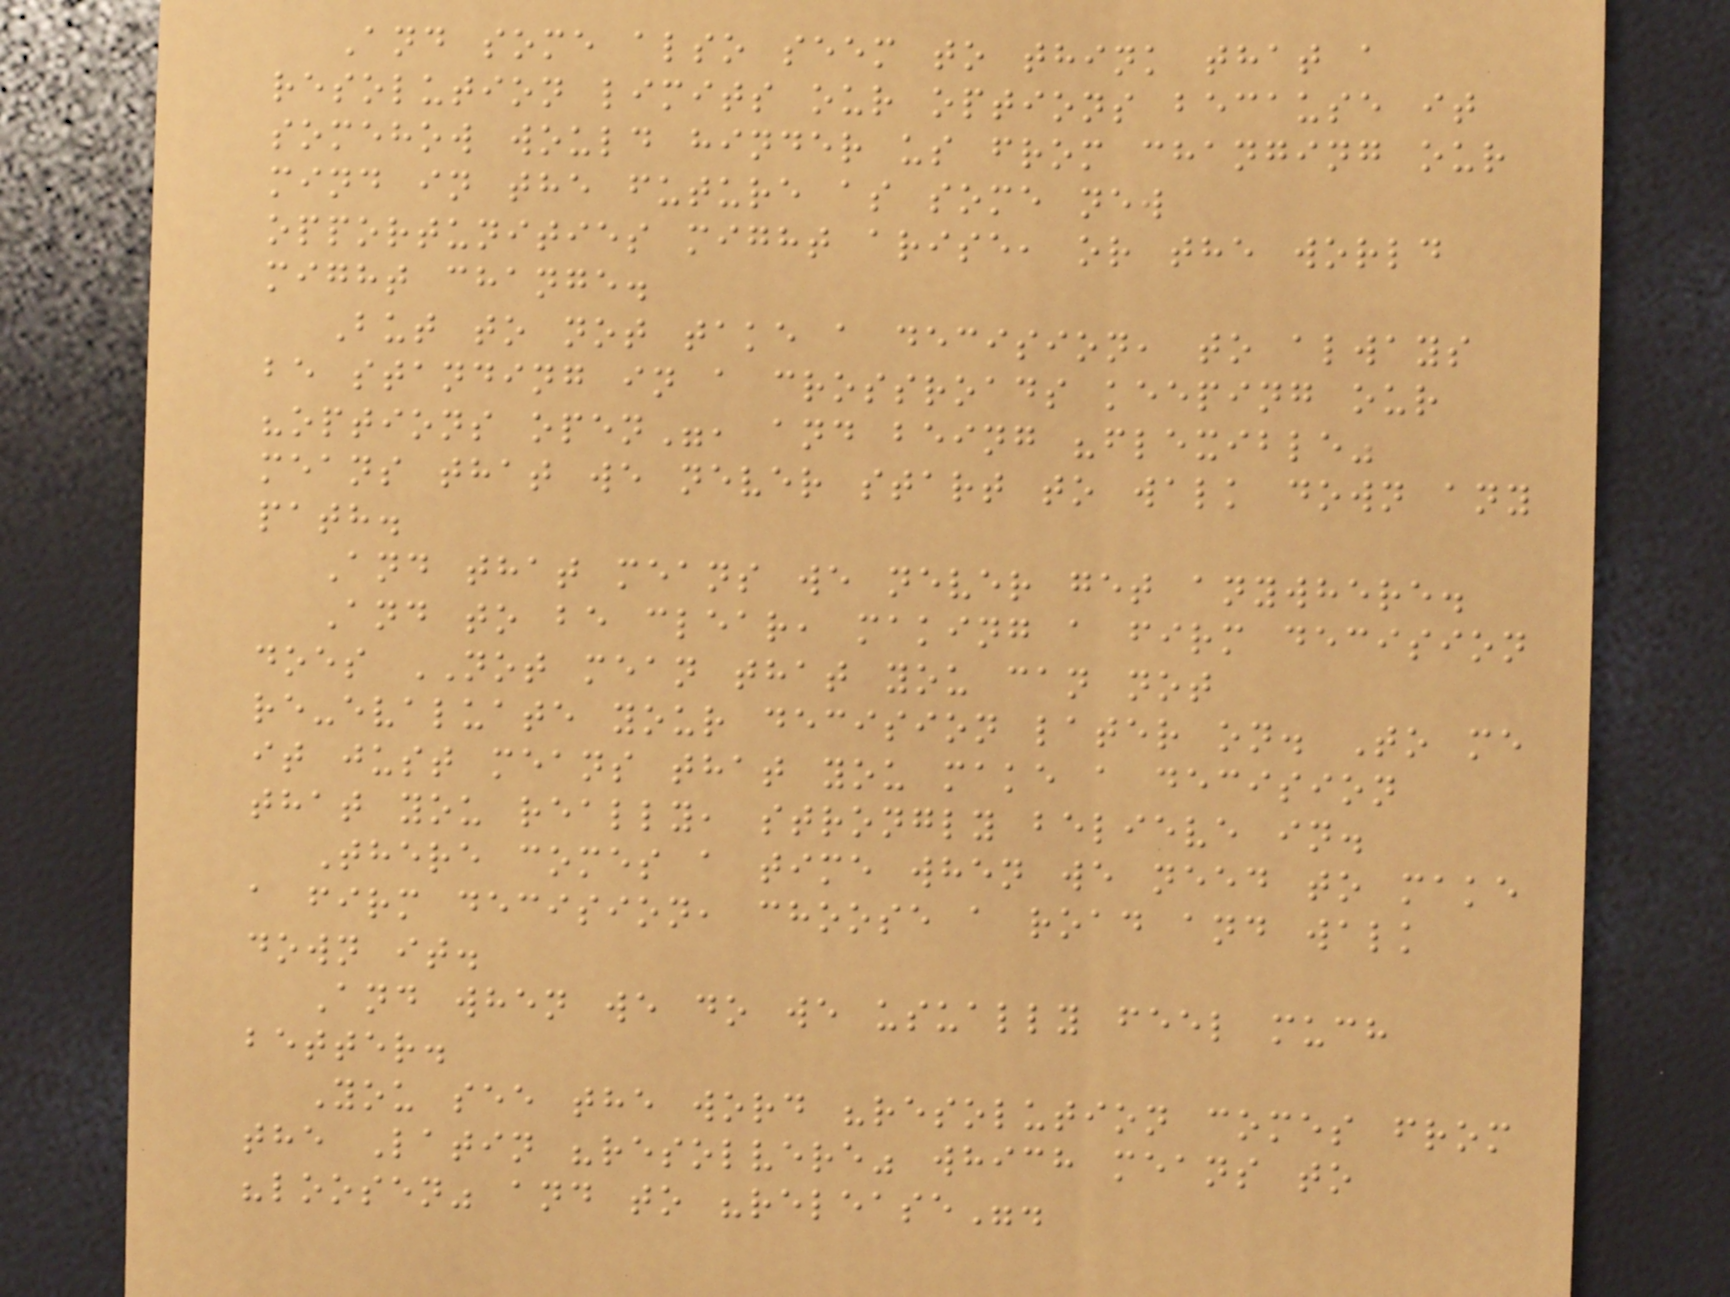And some also seem to think that a
resolution limits our options because it
somehow would hinder us from changing our
mind in the future as some new
opportunities might arise, or the world
might change.
But to not take a decision, to always
be standing in a crossroads keeping our
"options open", and being "flexible"
means that we never start to walk down any
path.
And that means we never get anywhere.
And to be clear, making a firm decision
does NOT mean that you can not
re-evaluate your decision later on. To me
it just means that you make a decision
that you really, strongly believe in.
There comes a time when we need to make
a firm decision, choose a road and walk
down it.
And when we do we usually feel much
better.
You see the word "resolution comes from
the Latin "resolvere" which means to
"loosen" and to "release".
